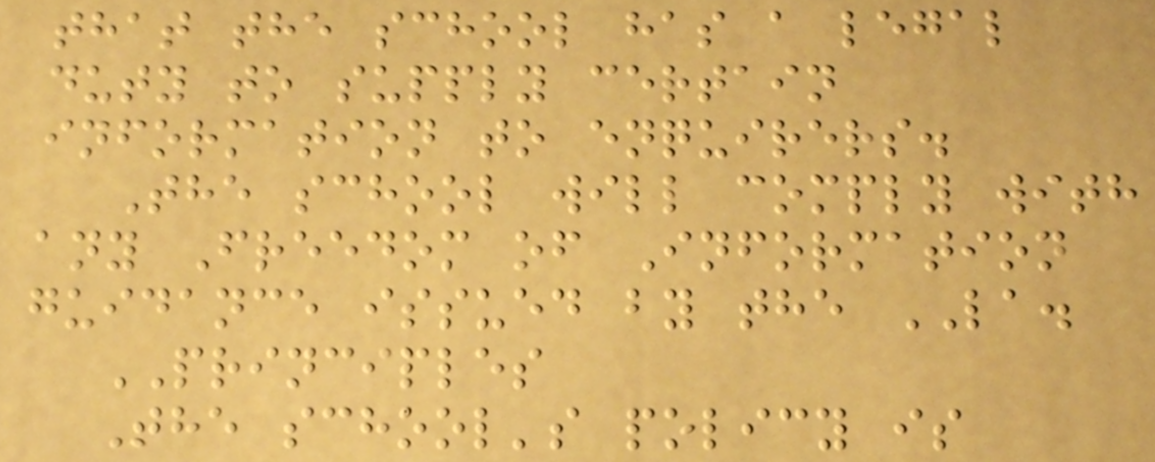that the school has a legal
duty to supply certain
information to enquirers.
The school will comply with
any Freedom of Information
guidance issued by the LA.
PRINCIPLES
The school's policy is
